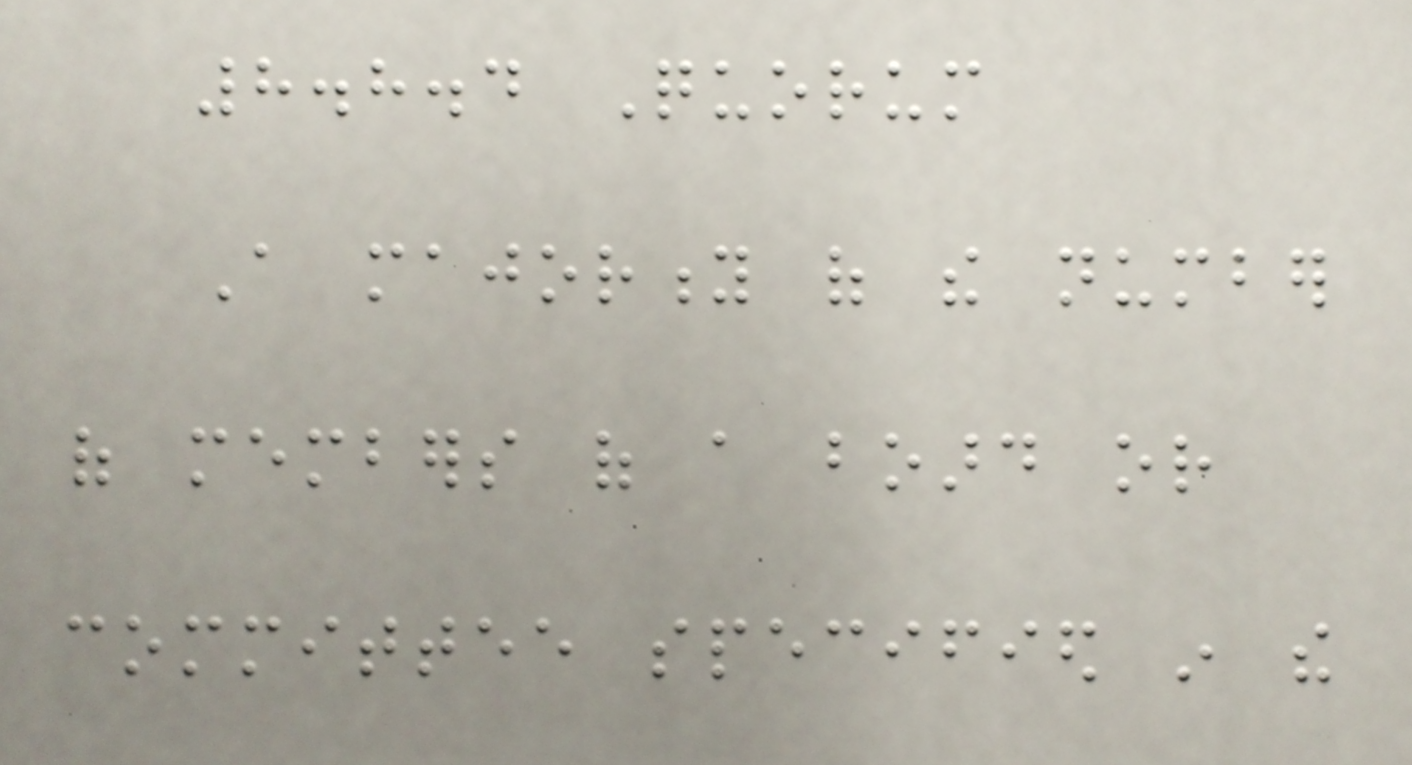8.8.4 Quorum
A majority of the number
of members of a board or
committee specified in the
